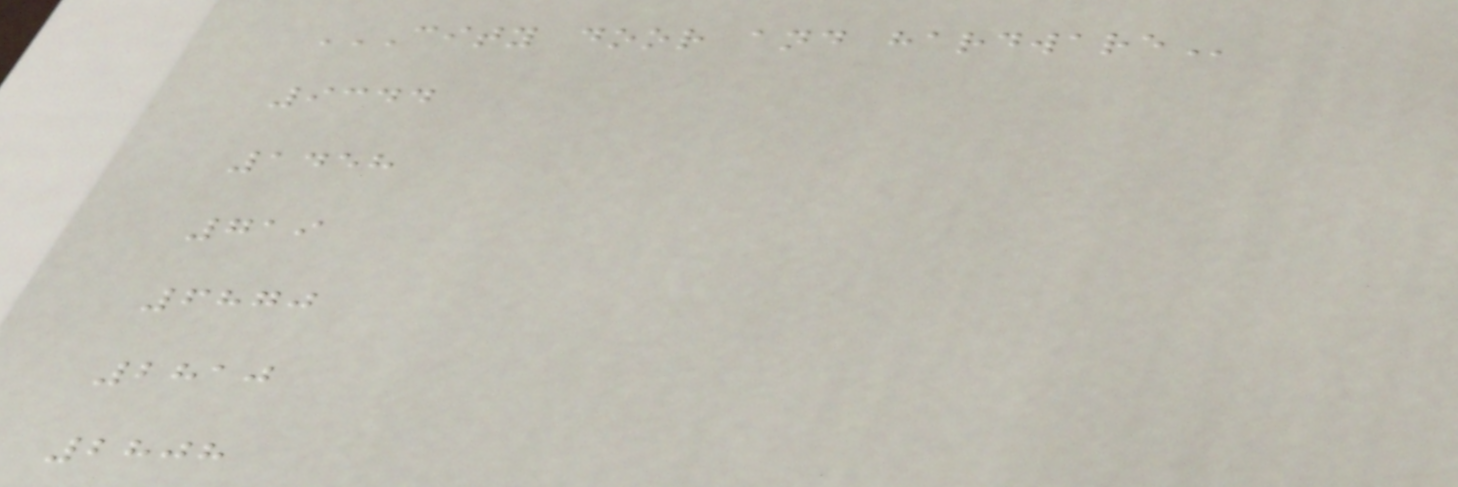CITY DOOR AND HARDWARE
9344
1458
719
6870
2810
2808
